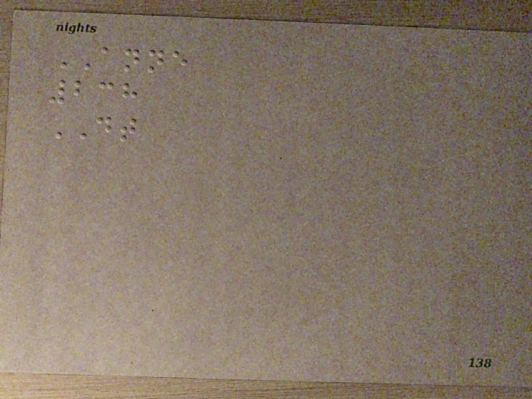ANNE
238
DT
